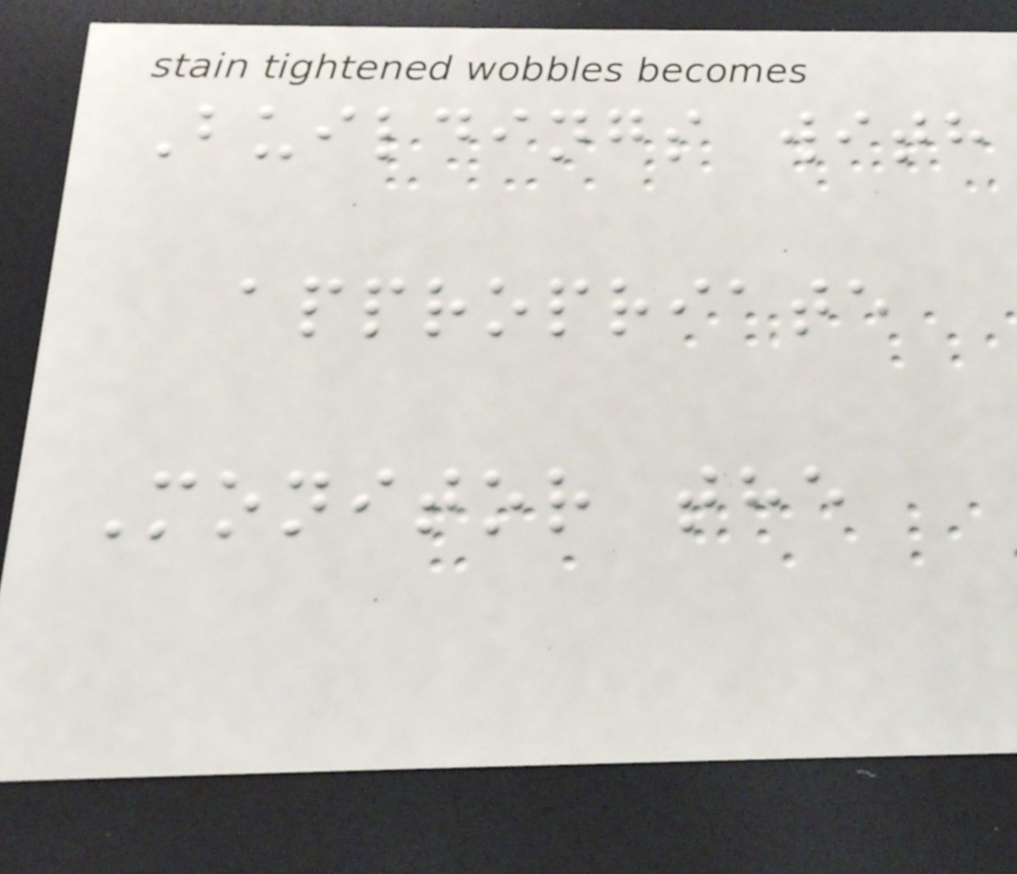Buildings with
appropriate
Monitor the
